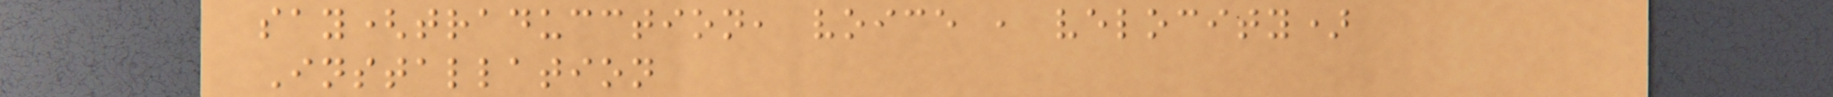say(traducction, voice , velocity)
Installation
